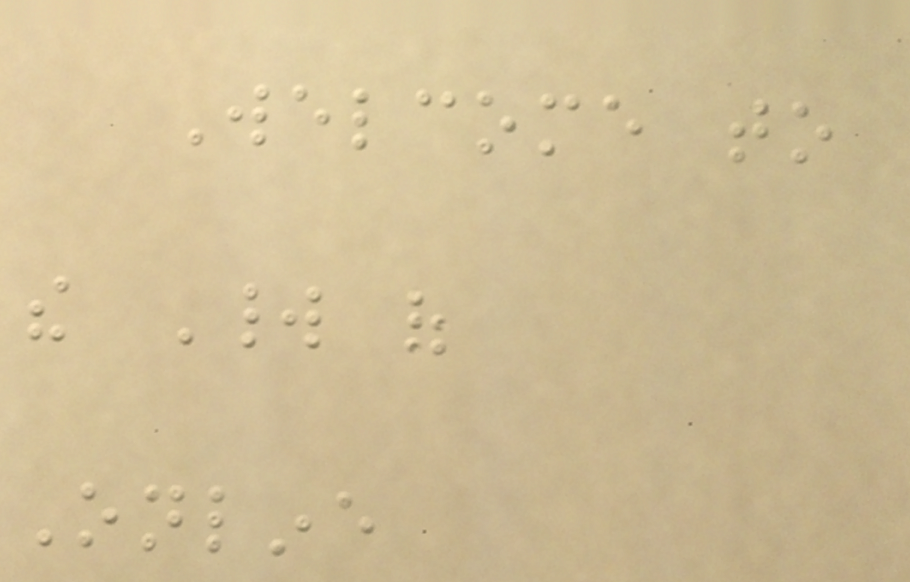Welcome to
the World of
Online
